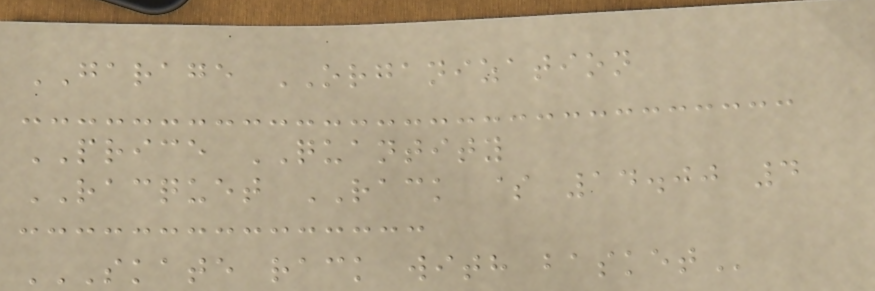GARAGE ORGANIZATION
PRICE QUANTITY
RACQUET RACK $ 14.00 4
SKATE RACK WITH BASKET
